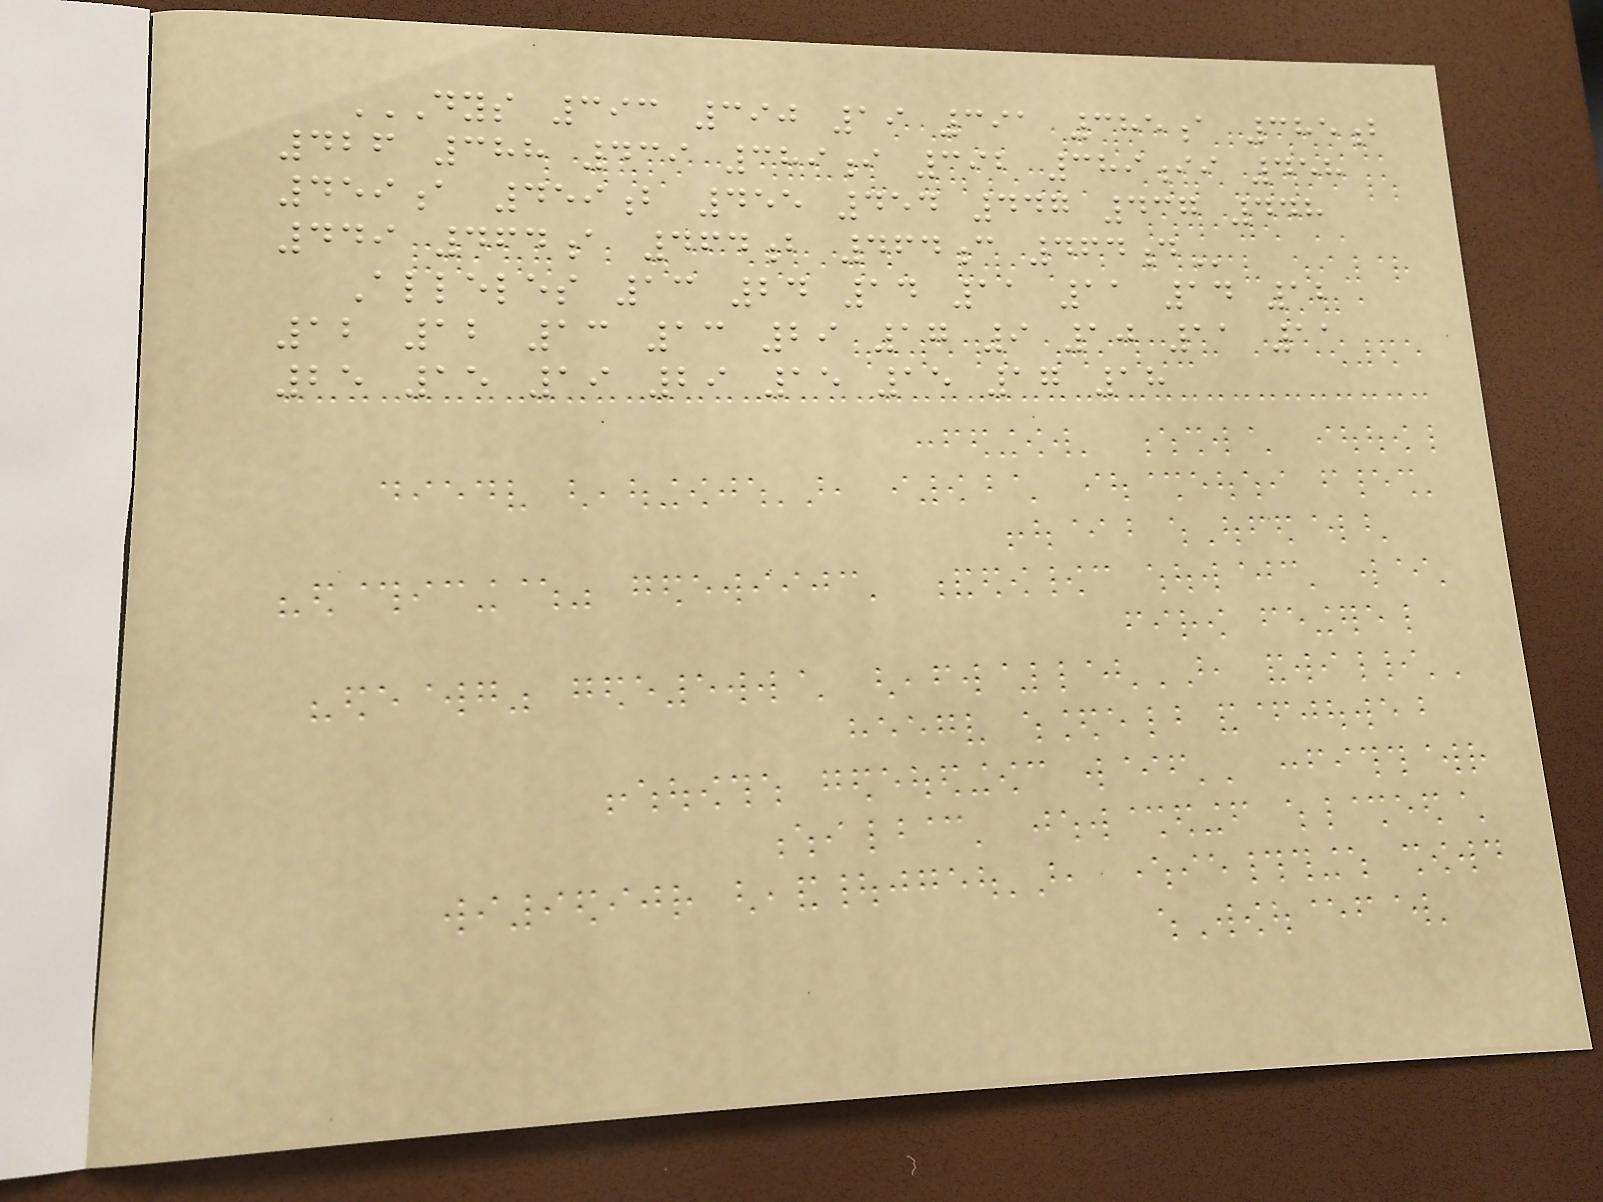DYS 393 390 19 391 385A 385B
426 388 439 389I 392 389II 458
459A 459B 455 454 447 437 448
449 464A 464B 464C 464D
Alleles 13 24 14 11 11 14 12
12 12 13 13 29 17 9 10 11 11
25 15 19 29 15 15 17 18
